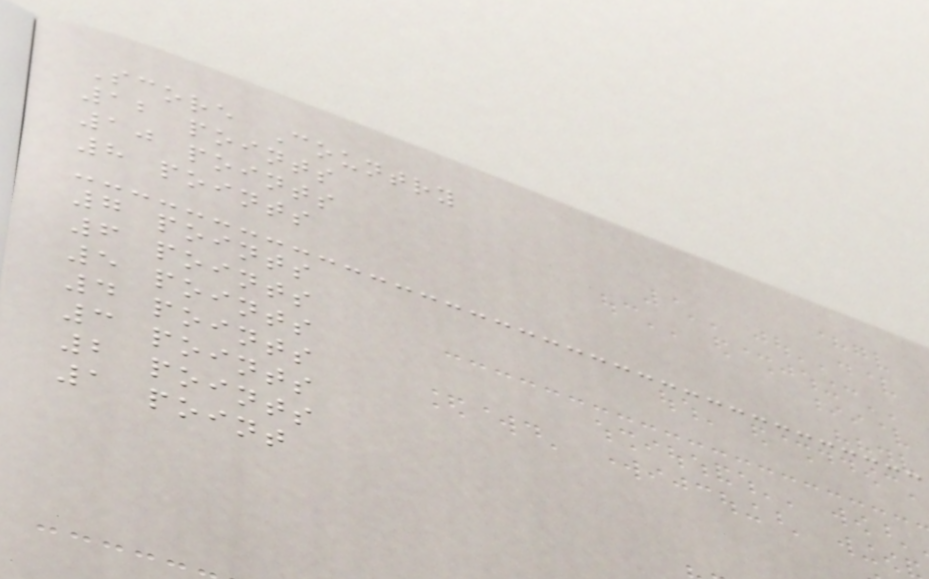Score Country
12 points
10 points
8 points
7 points
6 points
5 points
4 points
3 points
2 points
1 point
